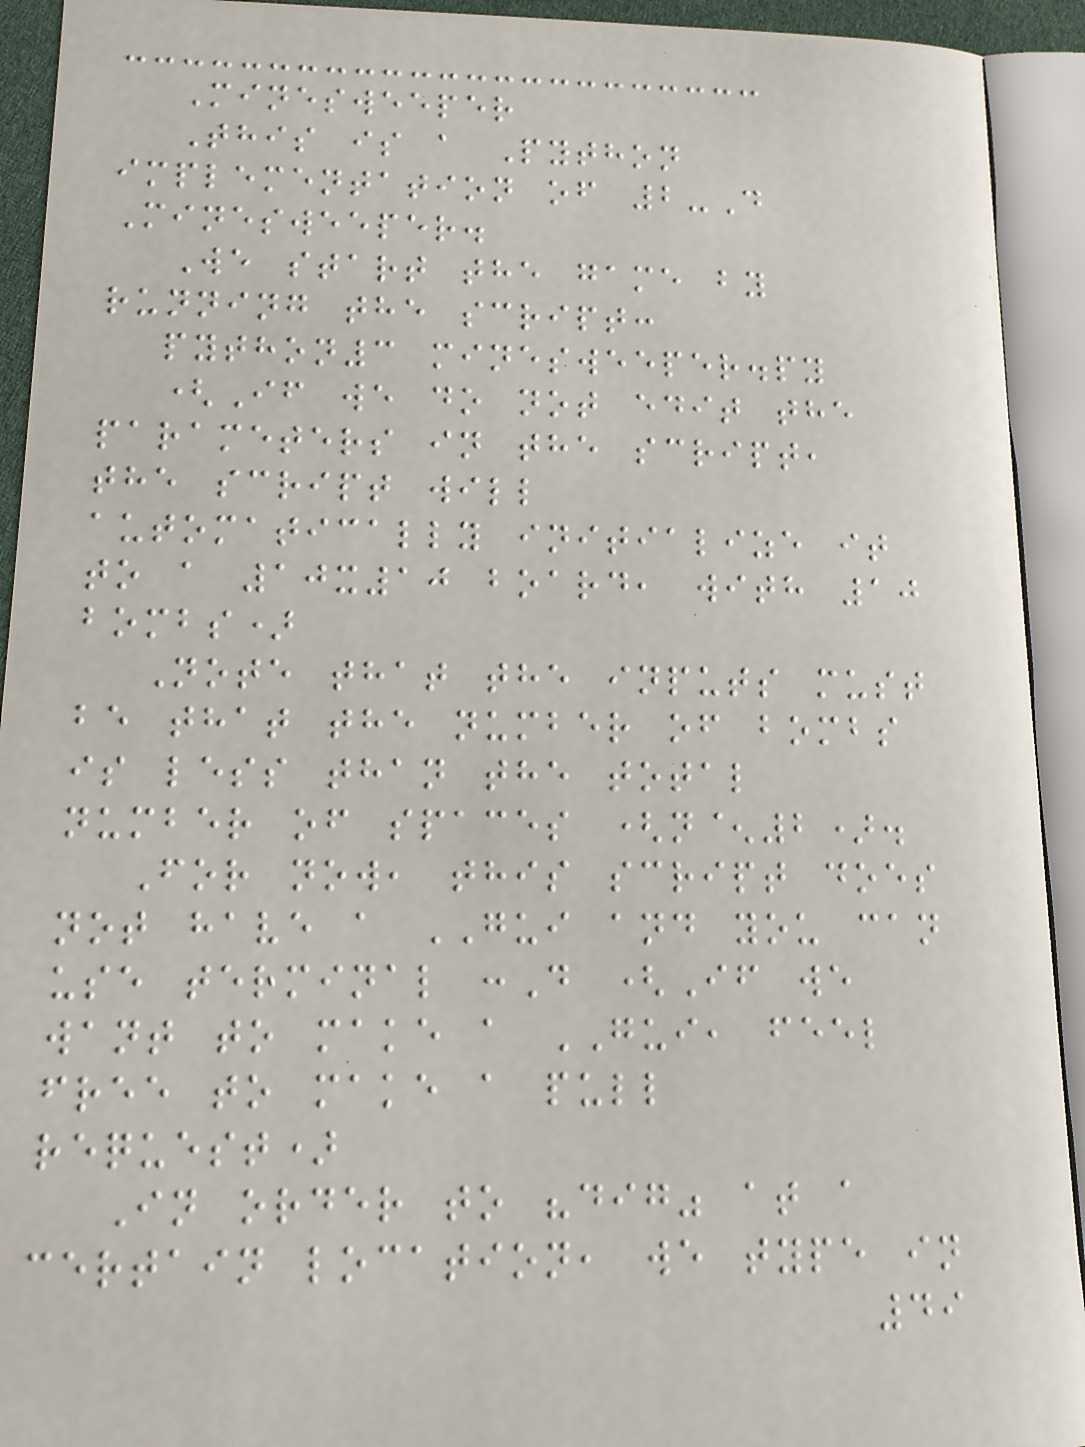Minesweeper
This is a Python
implementation of 2-D
Minesweeper.
We start the game by
running the script:
python3 minesweeper.py
(If we do not edit the
parameters in the script,
the script will
automatically initialize it
to a 10x10 board, with 10
bombs)
Note that the inputs must
be that the number of bombs
is less than the total
number of spaces (n^2).
For now, this script does
not have a GUI and you can
use terminal :D (If we
want to make a GUI, feel
free to make a pull
request)
In order to "dig" at a
certain location, we type in
49
